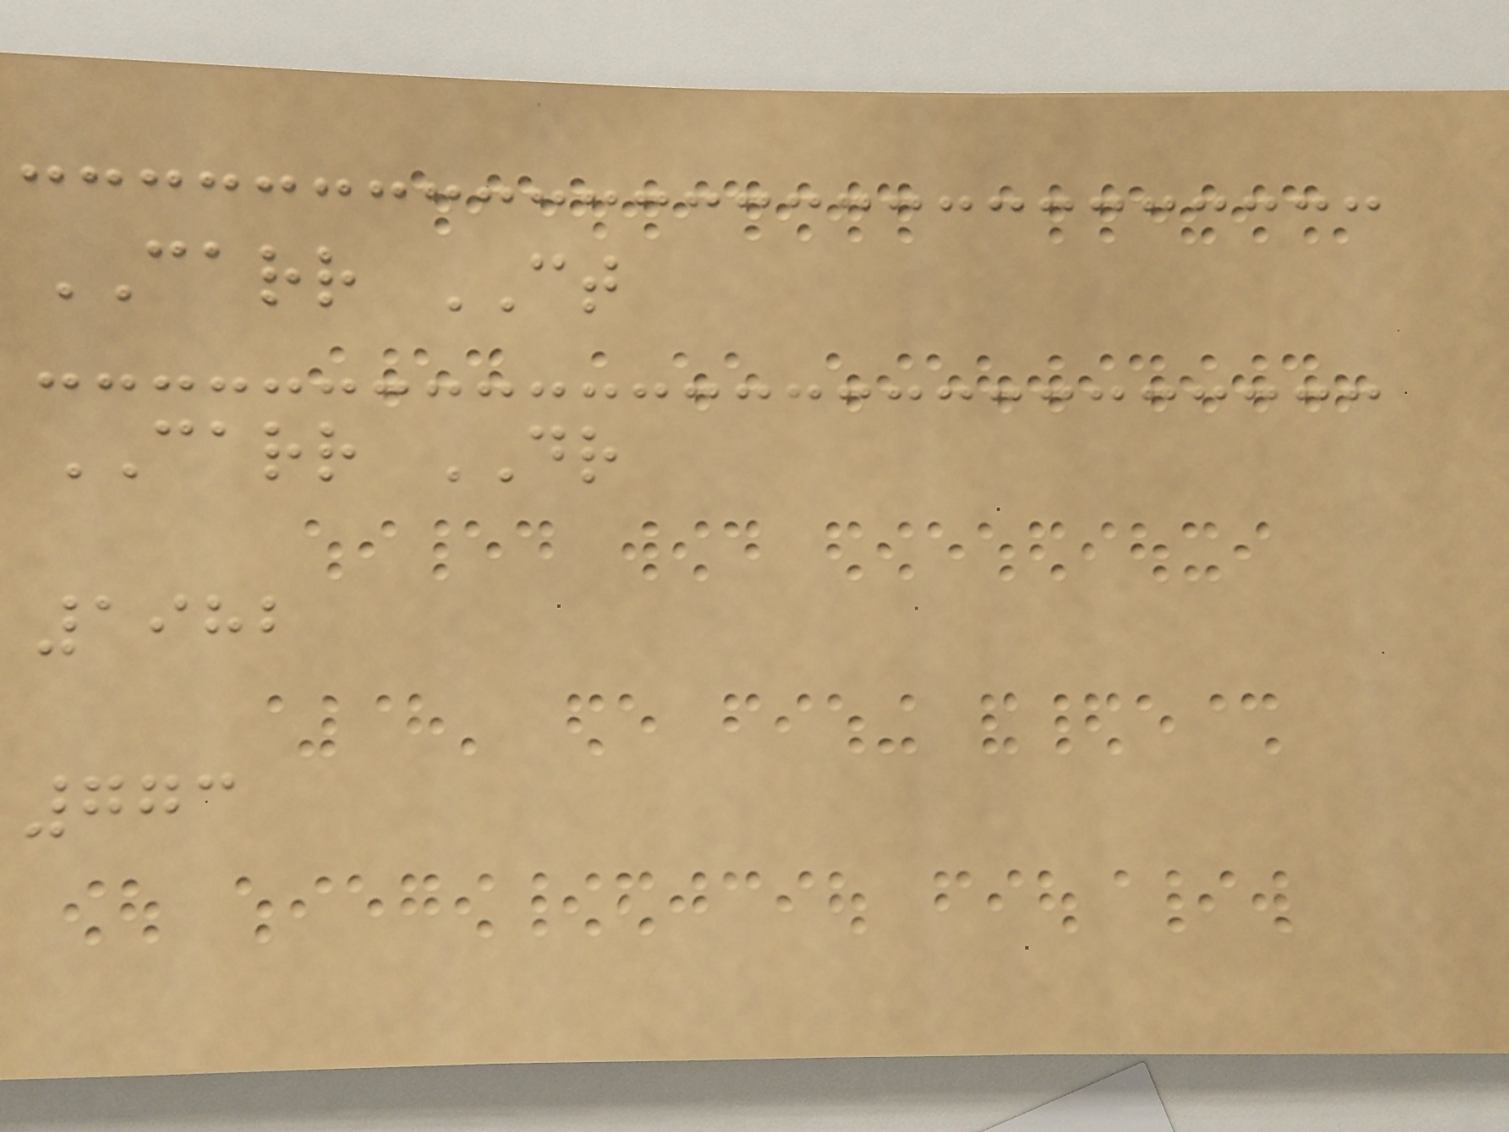CARR CT
CARR DR
1982
773
